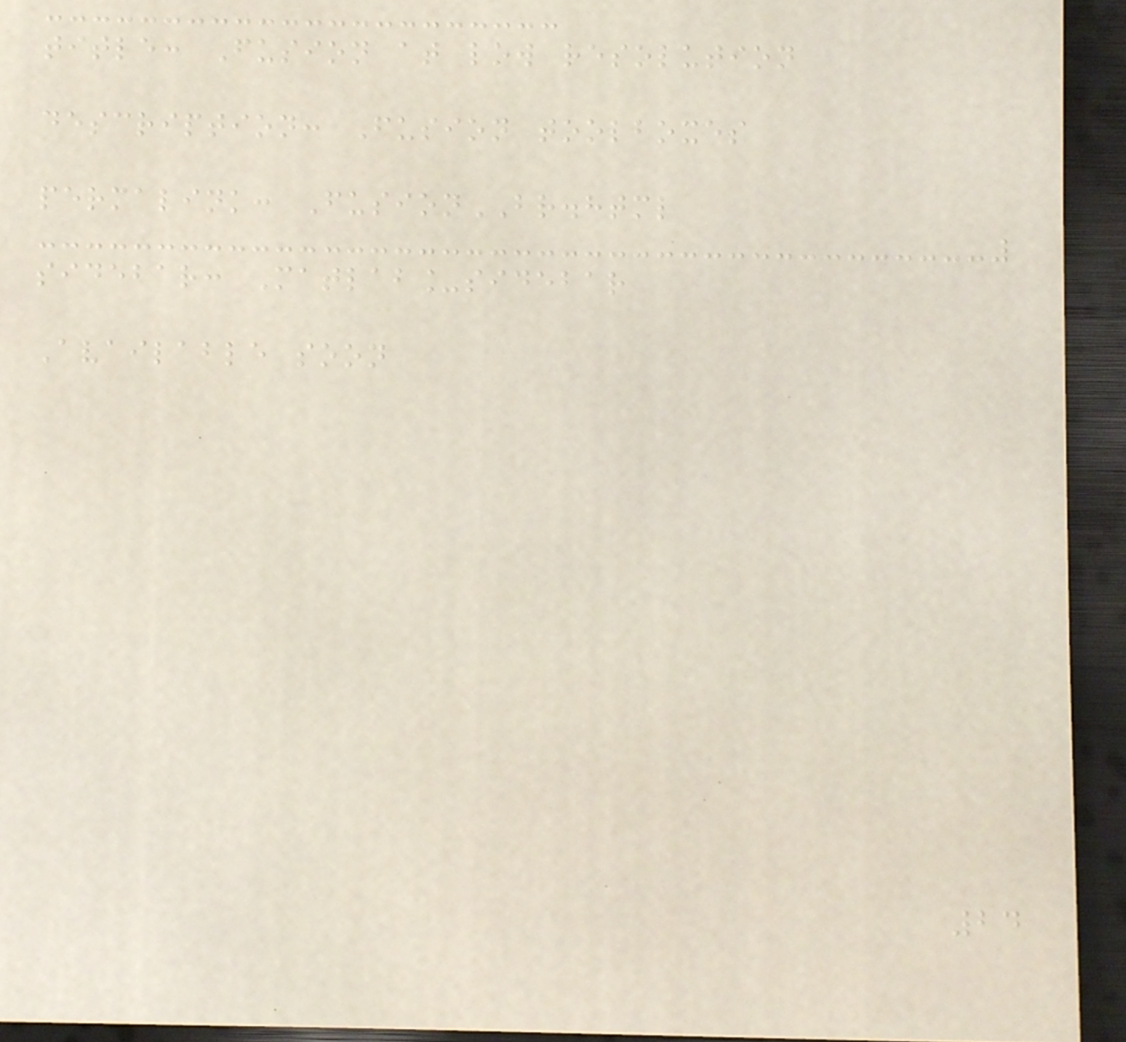title: Fusion at low resolution
description: Fusion toolboxes
permalink: FusionBR.html
sidebar: Matlab_sidebar
Available soon
24
